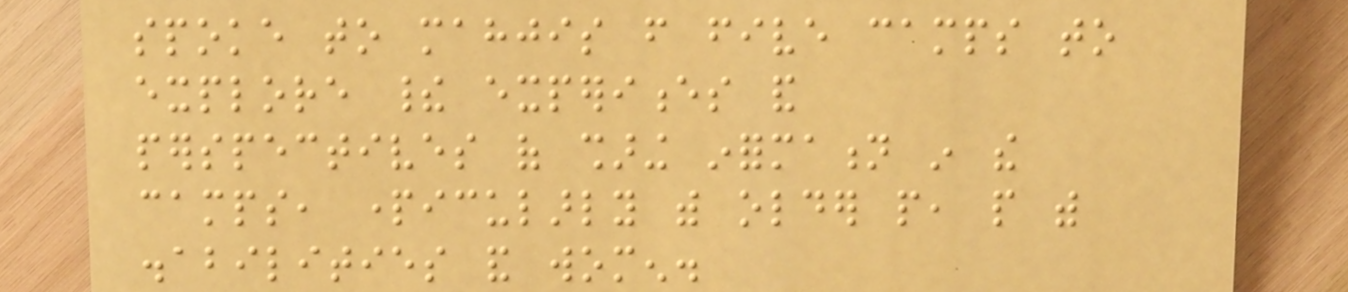spoke to mahjis from five camps to
explore their experiences and
perspectives of sharing information in the
camps, particularly with older people, people with
disabilities and women.
